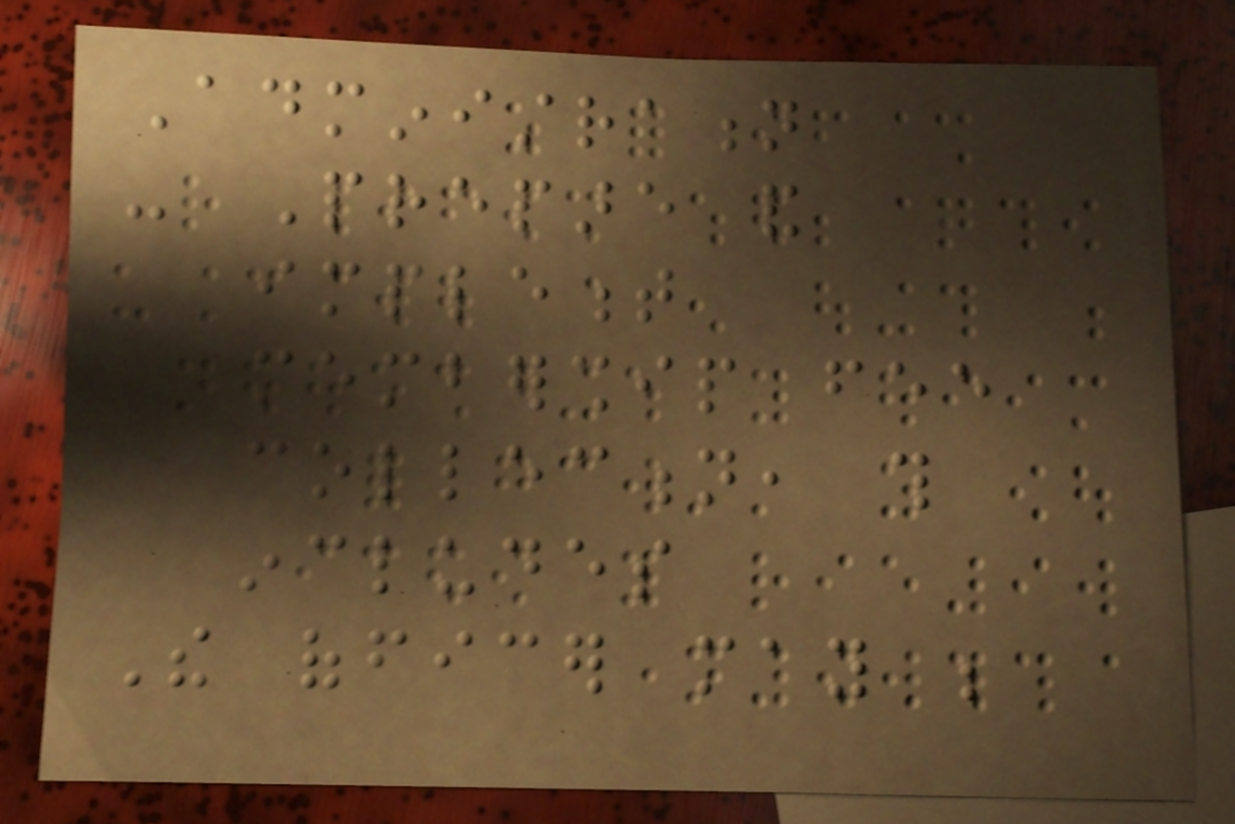Administration
- Prepare and
implement
membership fee
collection, this
includes
The officer may be
